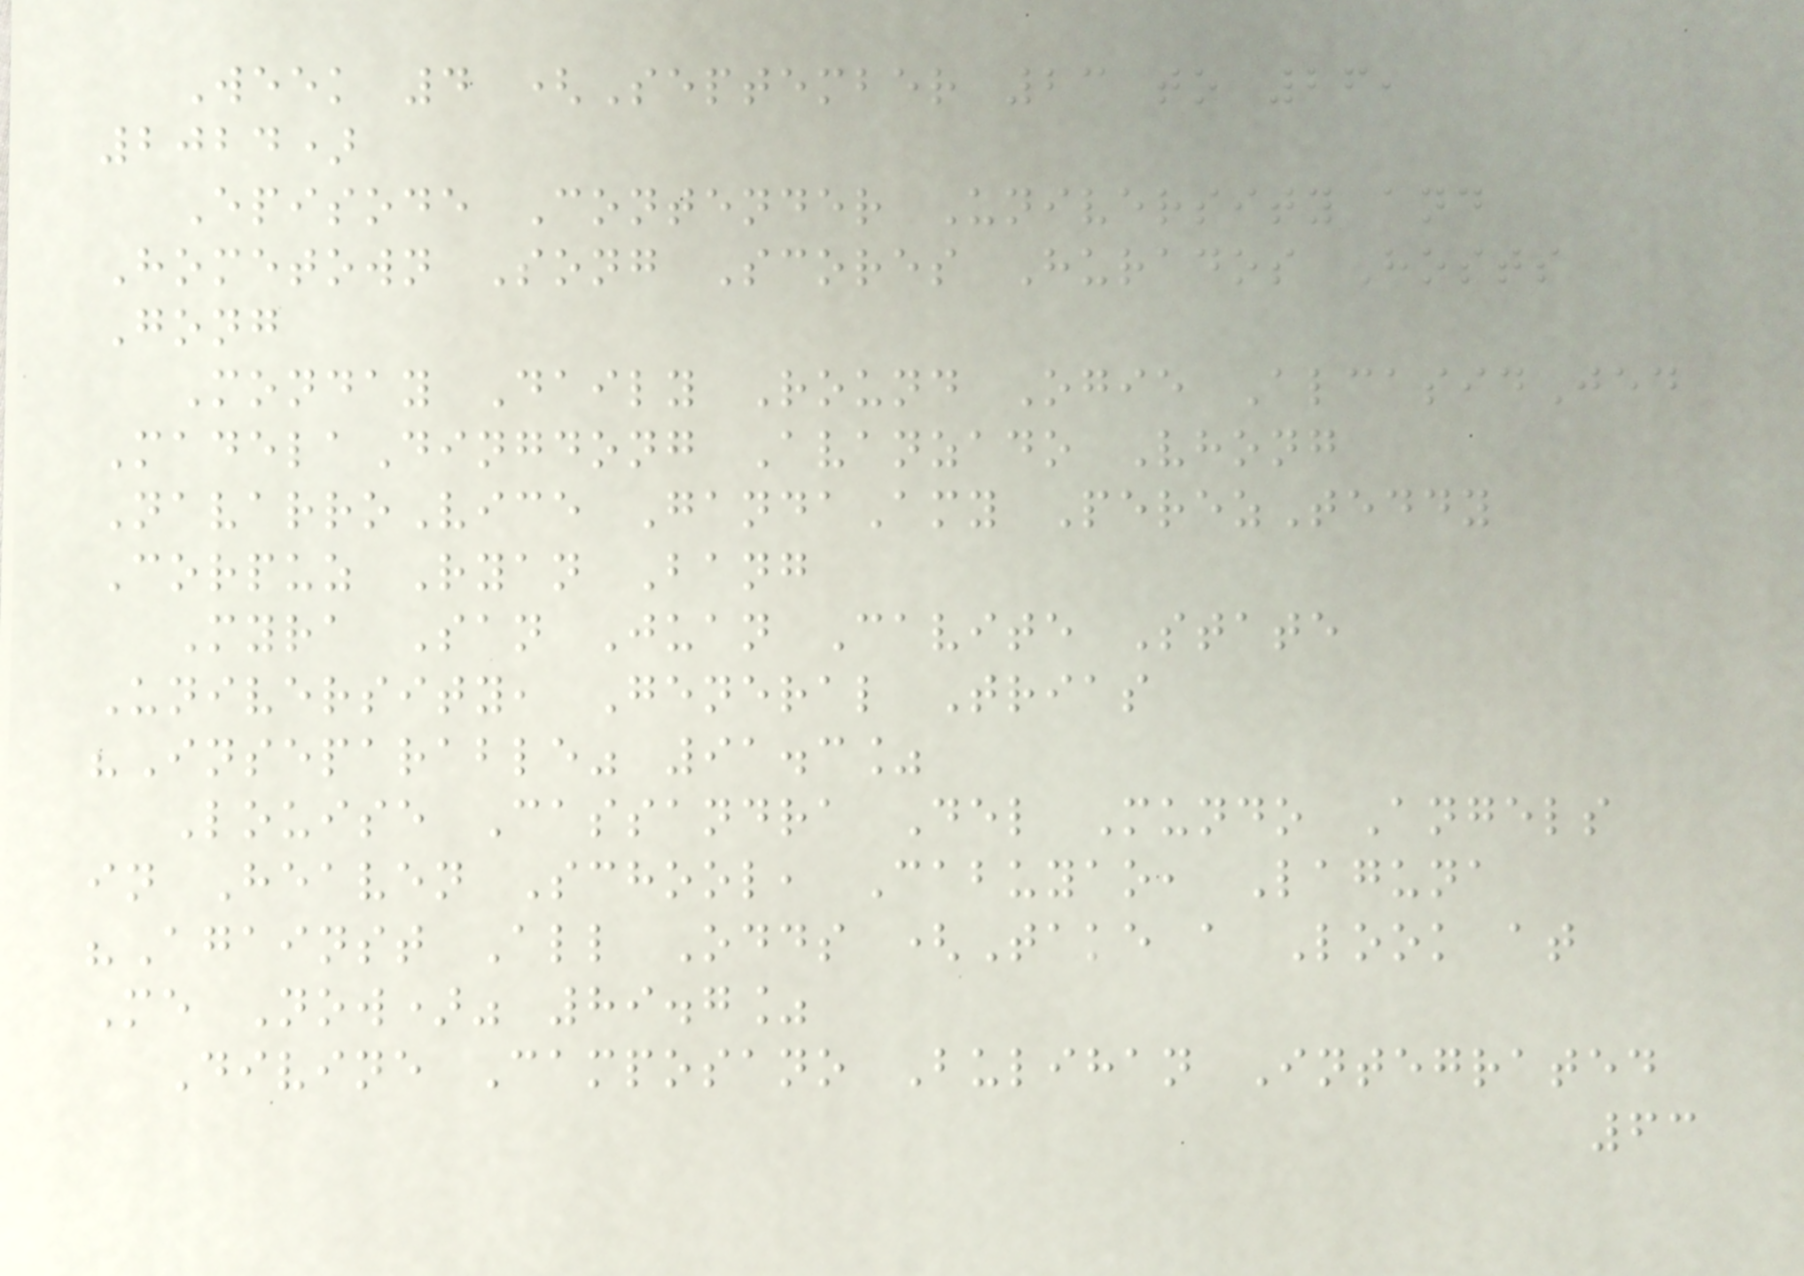Week 4 (September 23 to 26,
2024)
Episode Contender University and
Hometown Song Scores Hurados Hosts
Gong
Monday Daily Round Ogie AlcasidJed
MadelaDingdong Avanzado Vhong
NavarroVice GandaAmy PerezTeddy
Corpuz Ryan Bang
Myra San Juan Cavite State
University, General Trias
"Inseparable" 91.3%
Louise Cassandra Del Mundo Angels
in Heaven School, Cabuyao, Laguna
"Against All Odds (Take a Look at
Me Now)" 89.7%
Divine Camposano Bulihan Integrated
63
